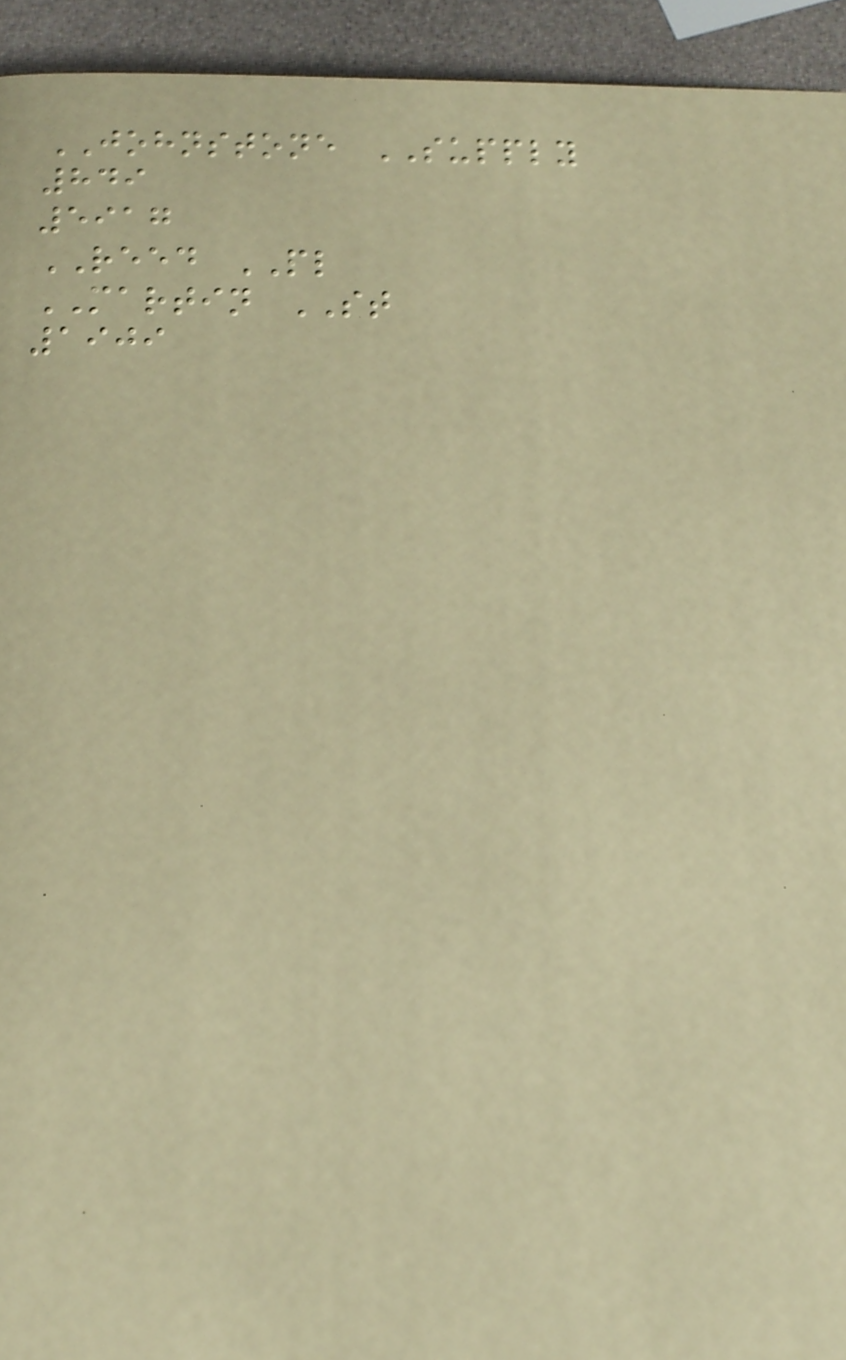JOHNSTONE SUPPLY
849
5917
REED PL
MARTIN ST
1909
